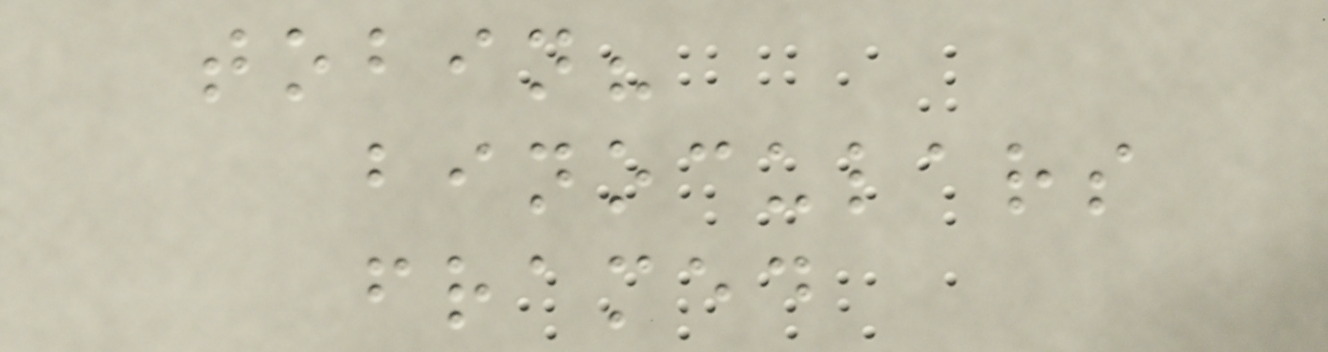tobin?
binoculars
framed
